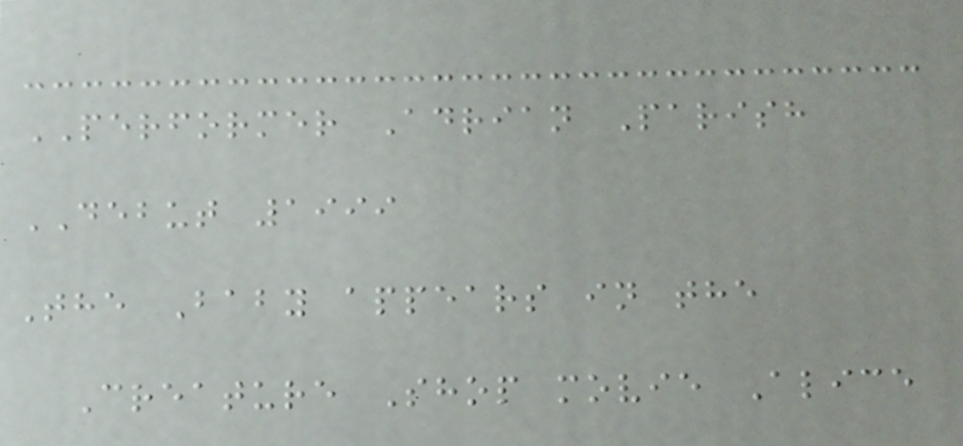PERFORMER Adrian Parish
DEBUT 1999
The Baby appears in the
Creature Shop movie Alice
